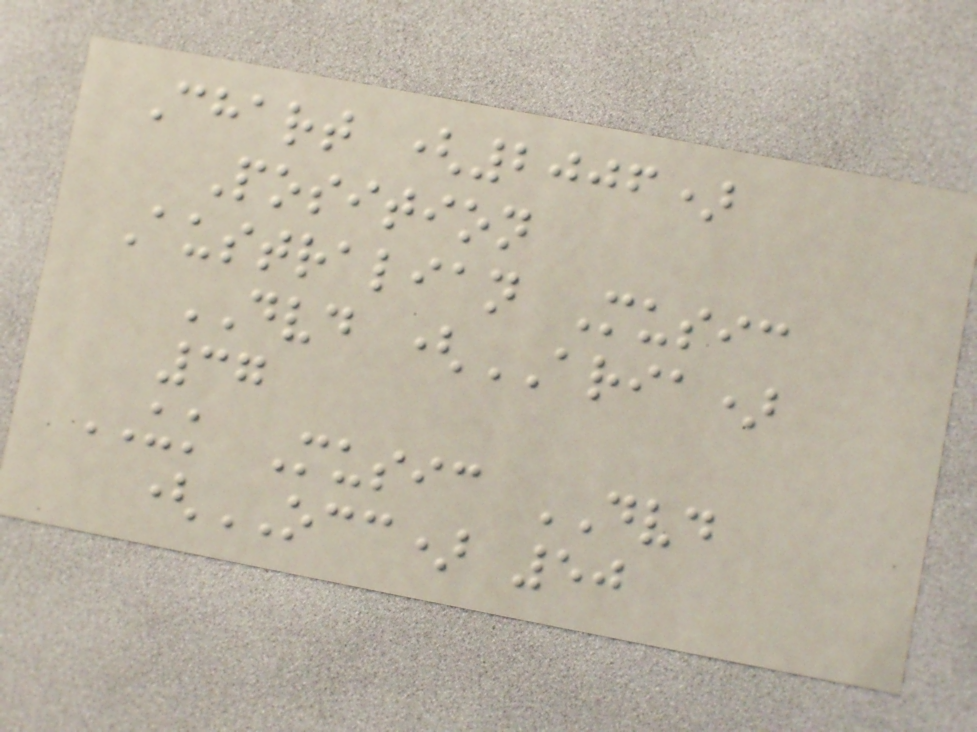Chart (2006)
Position
Australian Music
DVD (ARIA)
37
UK Music DVD
(OCC) 50
